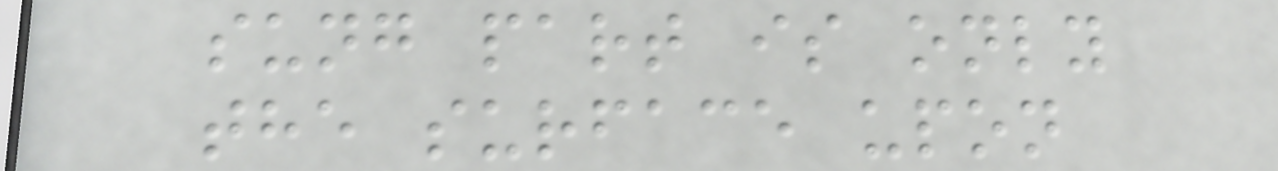sung part is only
the surface upon
